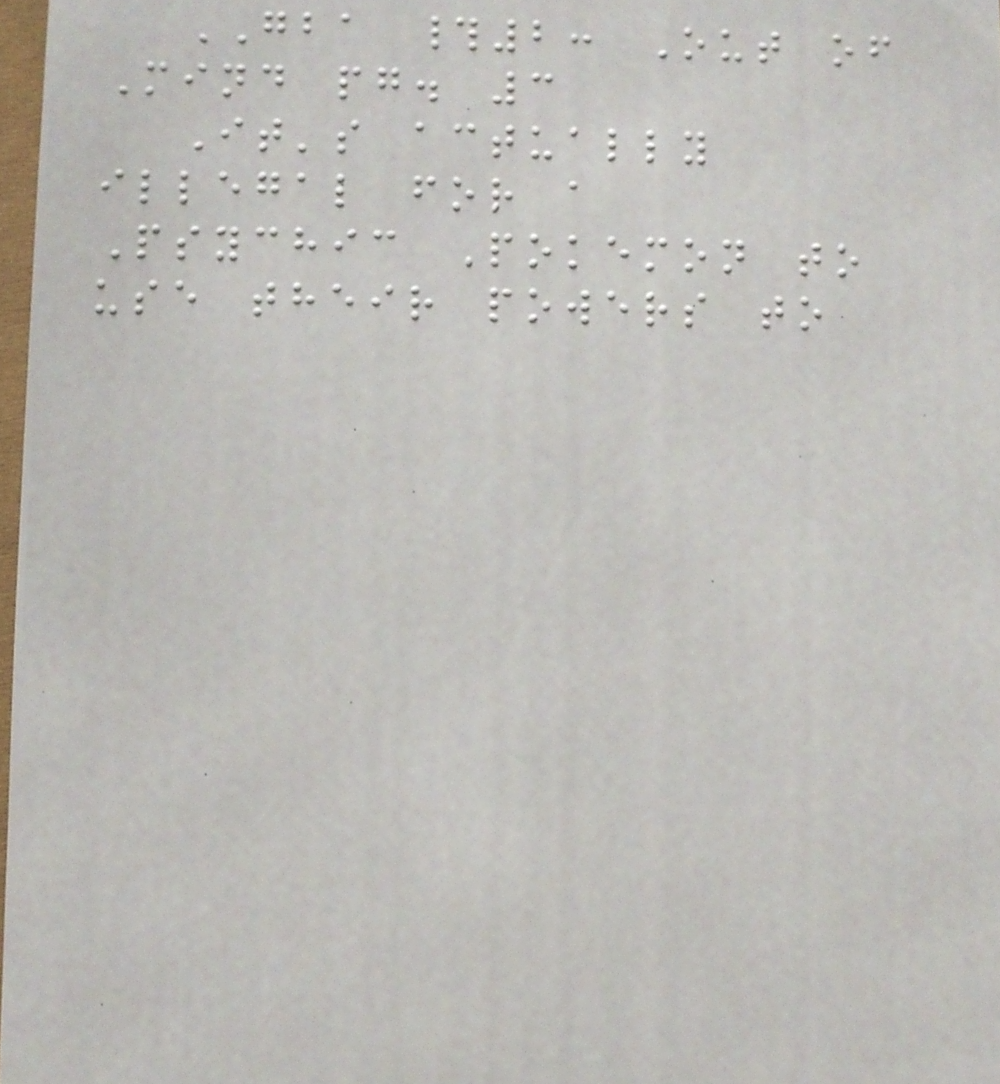GBA #2: Out of
Mind pg. 3
It's actually
illegal for a
Psychic Pokemon to
use their powers to
